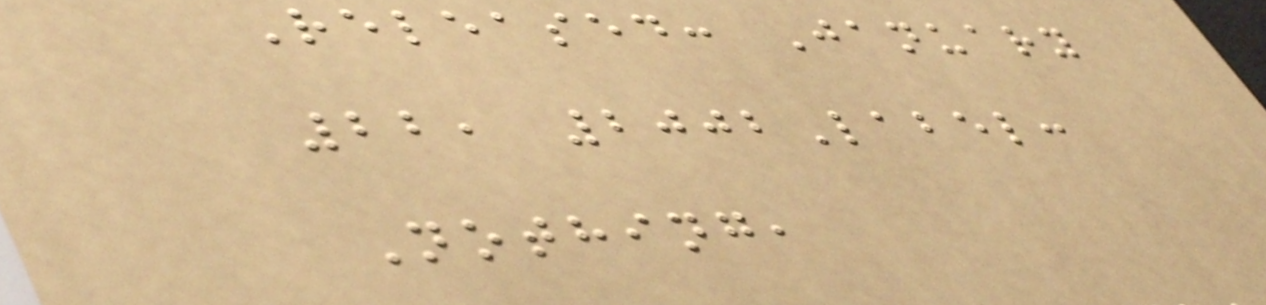Released: January
22, 2002Label:
Nothing,
